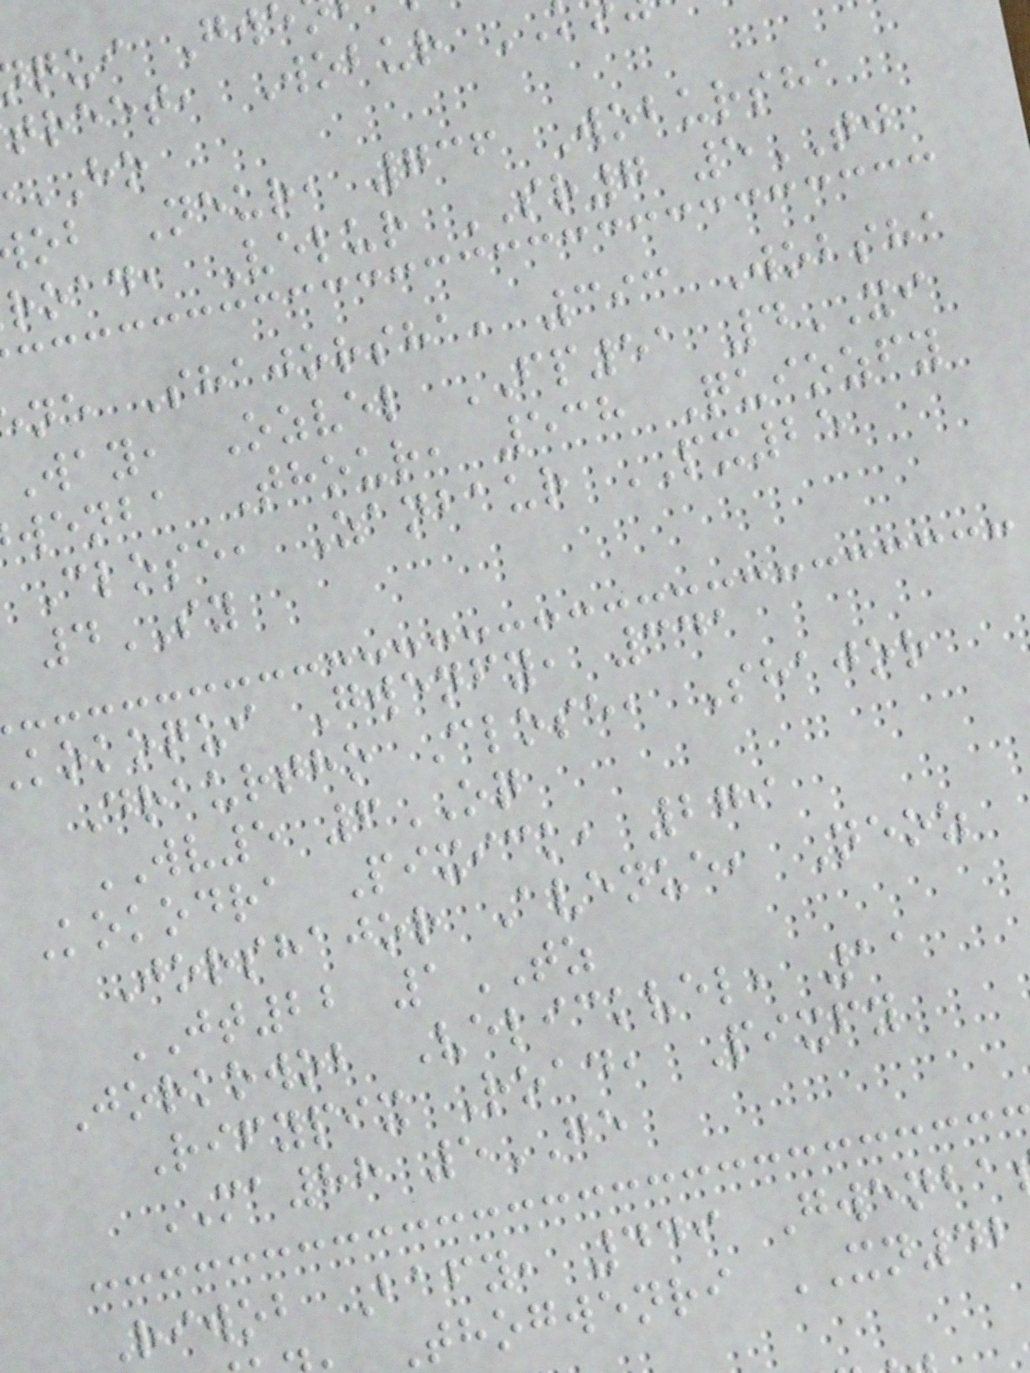treet, Wobur
HO
ob Neur, 736 Wobursha
road, Velur SR7 5TJ
ne Shajorsha, 393 Wobsha
Way, Ozvel FP51 4XI
wenba Thour, 538 Quiozfy
Close, Zanbaur PX25
4SY
kokoqui Gwenfy, 341
Draurtho Close, Shajor
WV5 6OQ
Kokodra Pixick, 279
Jorshajor Avenue, Neoz
JT22 1TZ
Jorkowob Velickvel, 11
Rifypix Road, Pixfy
MA88 5GE
Riwob Bafy, 449 Gwenba
Thogwenri XN42
